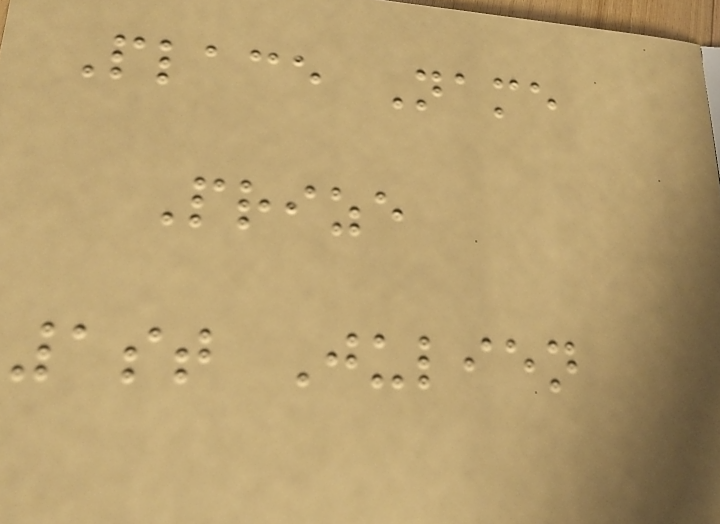Place Name
Prize
1st Julien
